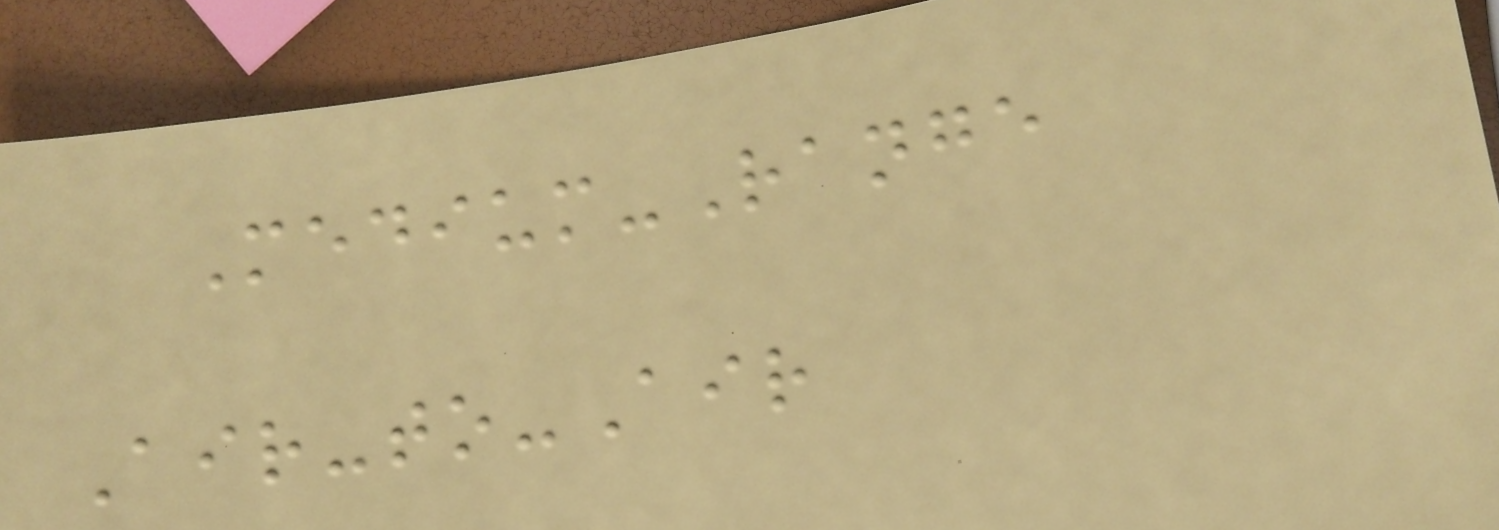Medium-Range
Air-to-Air
